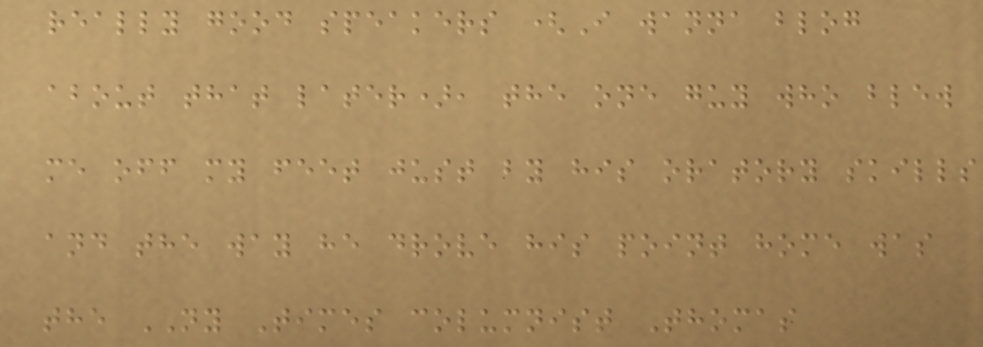really good speakers (I wanna blog
about that later), the one guy who blew
me off my feet just by his oratory skills
and the way he drove his point home was
the NY Times columnist Thomas
